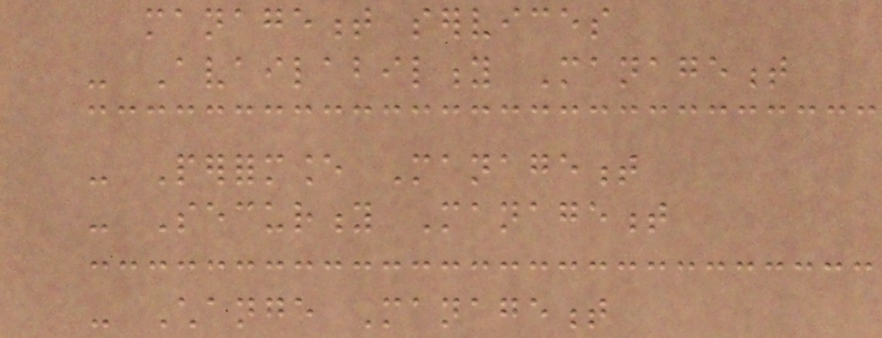management services
- Availability Management
- Performance Management
- Security Management
- Change Management
